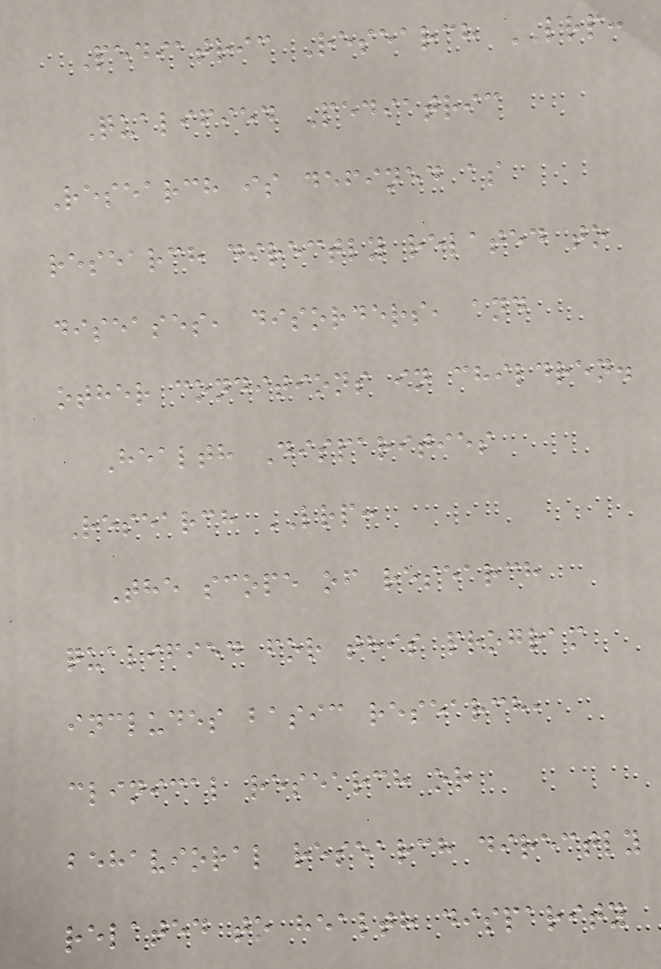Pediatric Research LRP:
Qualified Pediatric
Research is defined as
research directly related to
diseases, disorders, and
other conditions in children.
Health Disparities
Research LRP:
The scope of research
qualified for this program
includes basic research,
clinical research or
behavioral research directly
related to health disparity
